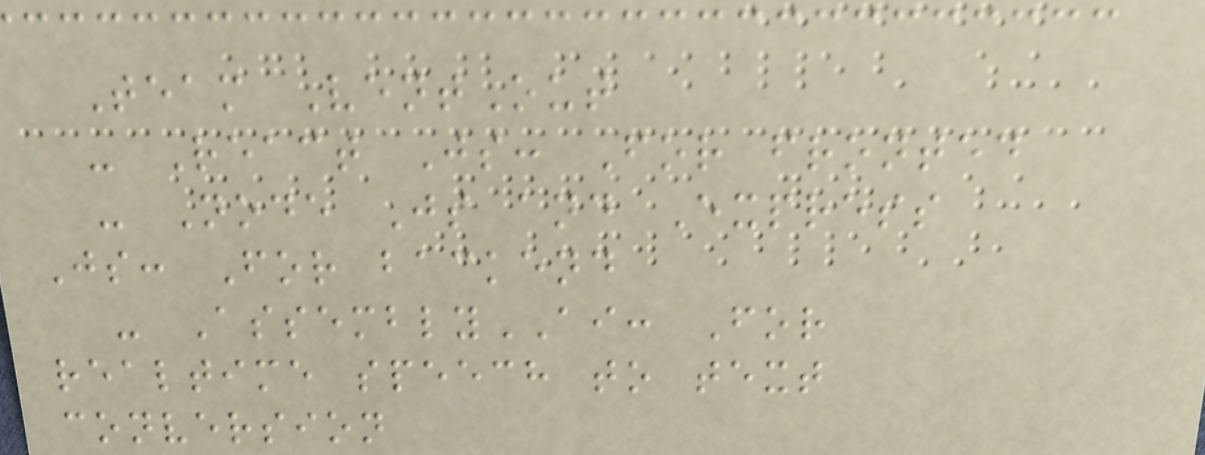Team VentOut
- React Js: For fronted
- Node Js and Express
Js: For backend
- AssemblyAI: For
realtime speech to text
conversion
